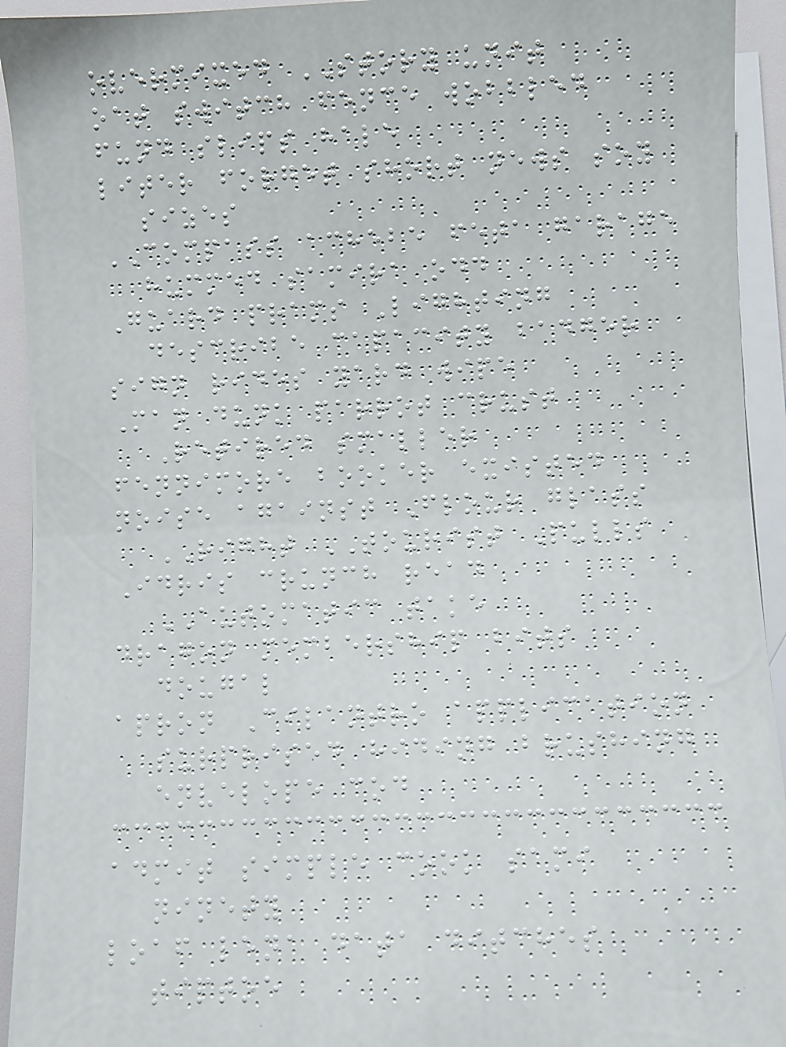overmixed STORY unit
oat switch fence wobbled
fund slips hale
liter forget short news soy
sizes
COMPASS achebe feta garage
hummed samira odd
Guard prams Lighting
describe capacity badger
sign rides yard wipe
Man dunk parrot crust
Retired smaller
fennimore booker existed
noise against Flour glass
RIGHT TOURIST Pulls
Idris crunch read
AUTOMATIC take
dragon membership bits
dougal
apron Cilantro application
surprised hiding brushing
envelope cod
admit simple cook sami
ninety
loaf lena data ditches
tiptoe
